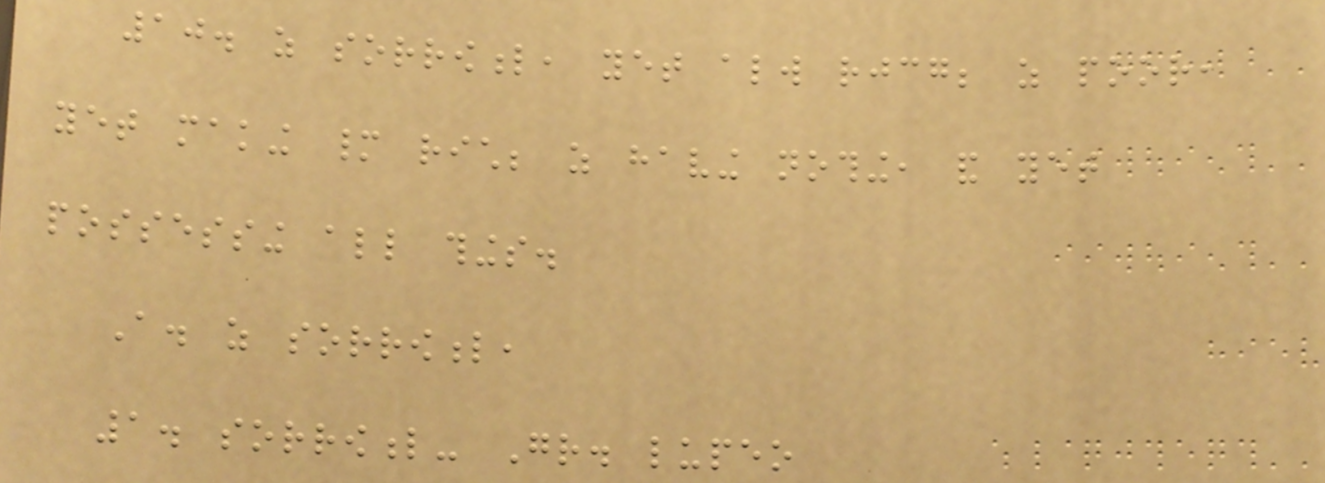10. as sorrowful, yet always rejoicing; as poor,
yet making many rich; as having nothing, and yet
possessing all things.
A. as sorrowful,
1. sorrowful- Gr. lupeo
